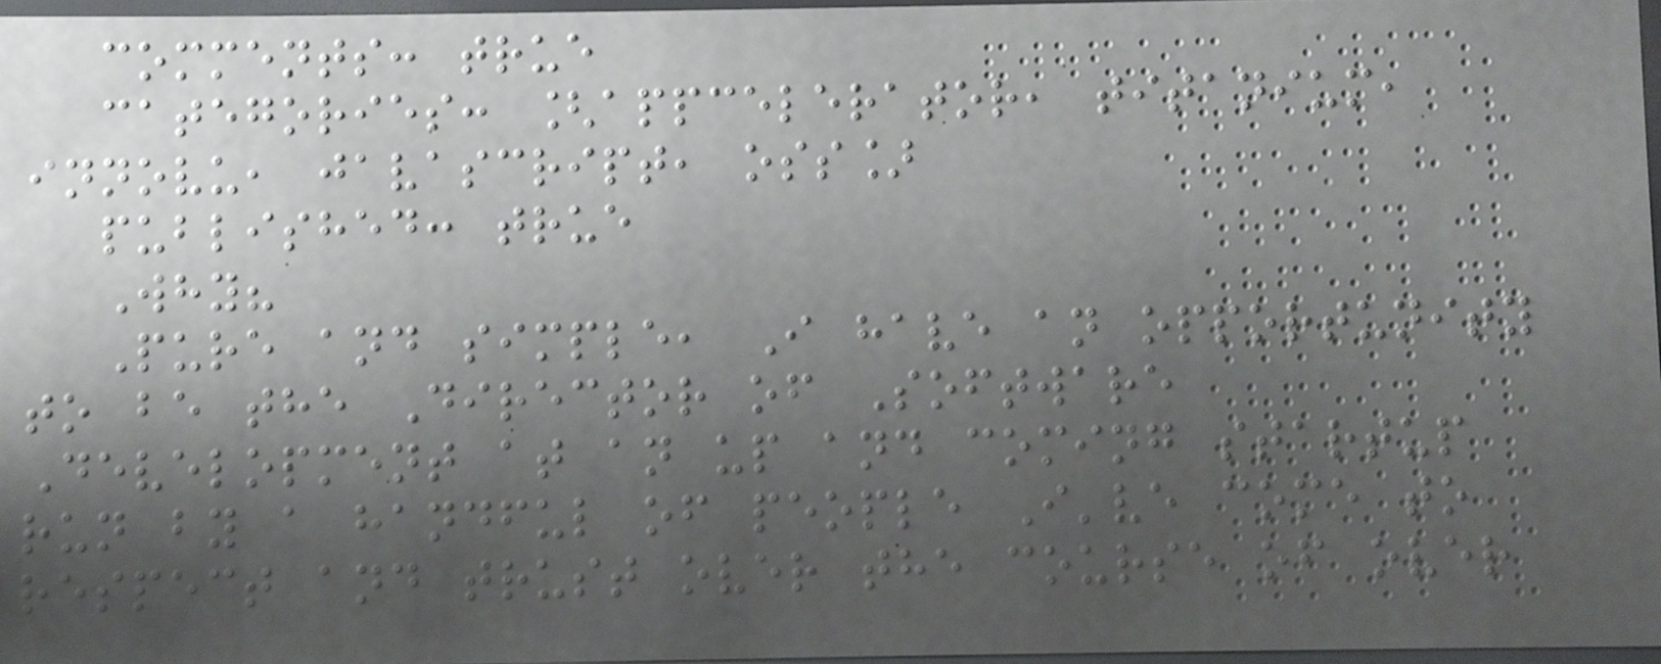comments: true
categories: [appcelerator, titanium,
innovu, javascript, oss]
published: true
Why?
Pure and simple, I have an opportunity
to be the Director of Software
Development at an up and coming startup
run by a handful of people I've come to
respect and trust over the course of over
